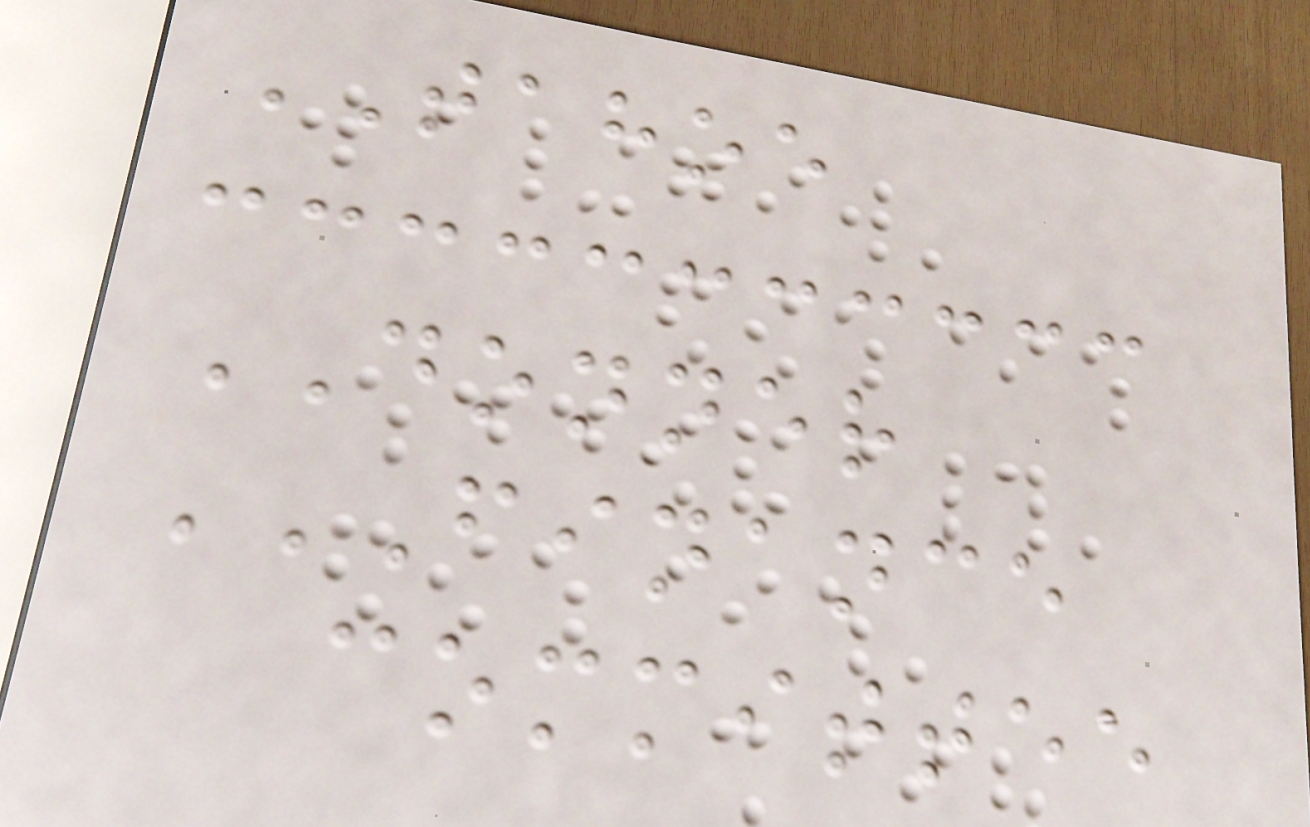TAHOE
DONNER
FINANCE
COMMITTEE
